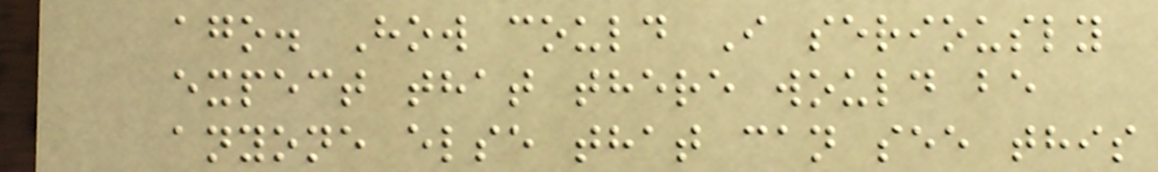ago. How could I seriously
expect that there would be
anyone else that can see this
